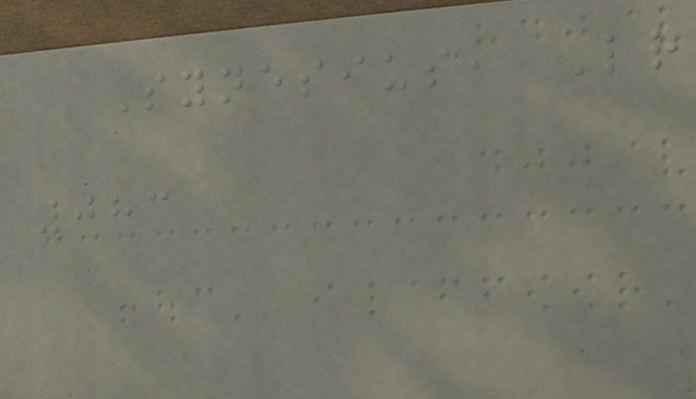Synesius, Letter
083
